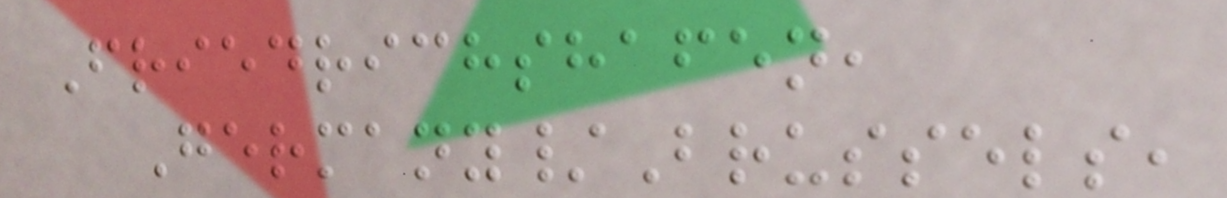Friedrichshafen,
Germany/Brussels,
